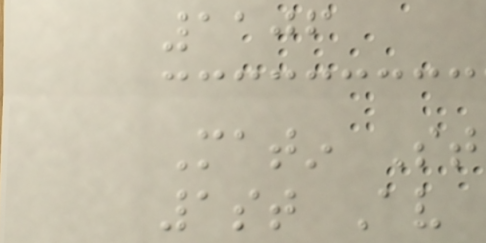1106
Matin St
1st Av
